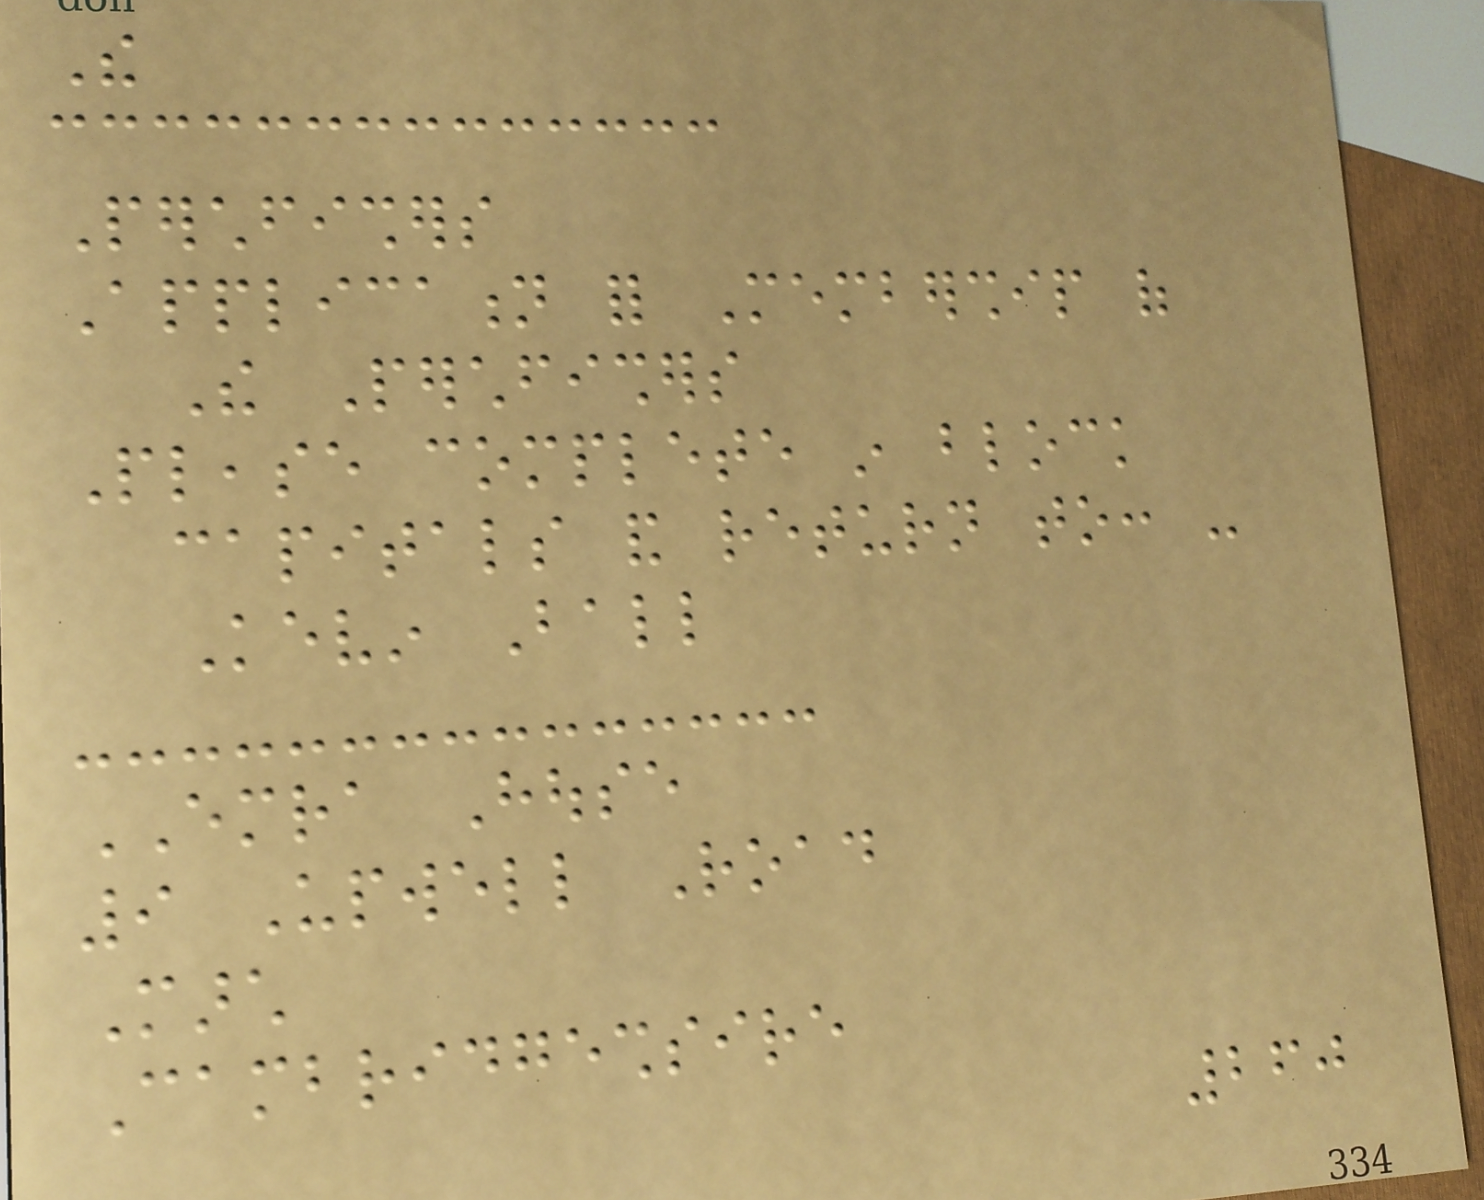The
Perchfishers
Application for Membership of
The Perchfishers
Please complete in block
capitals and return to: -
Kevin Ball
EMRA House
9 Upwell Road
March
Cambridgeshsire
260
